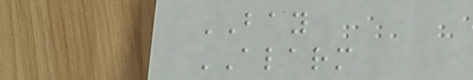BAY
ALARM
